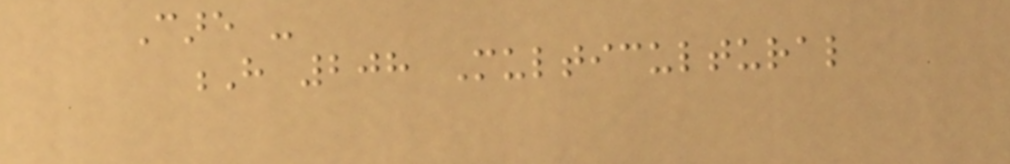Care -
H 208 Multicultural
